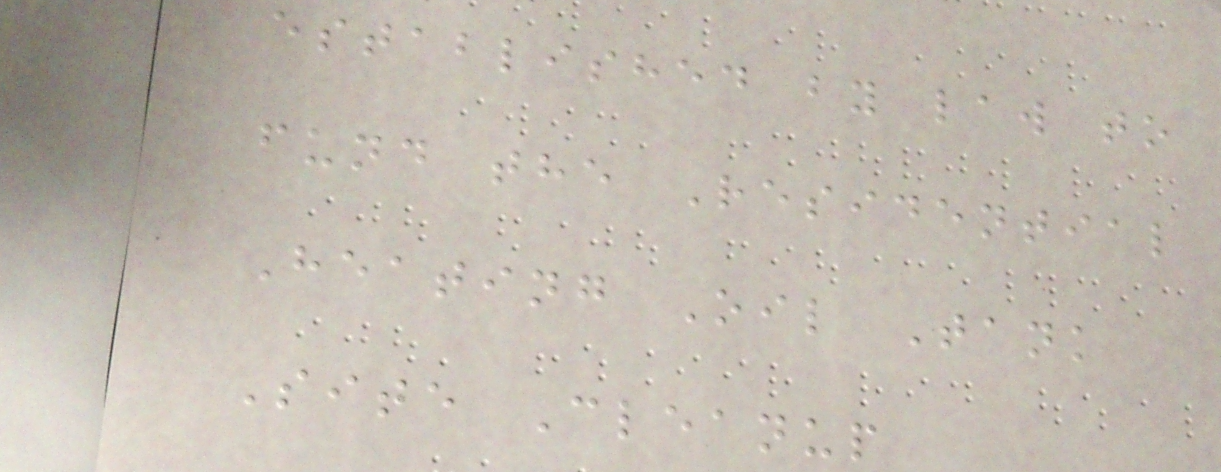established by law to
fund the Residential
Heating Oil Tank
Site Cleanup
